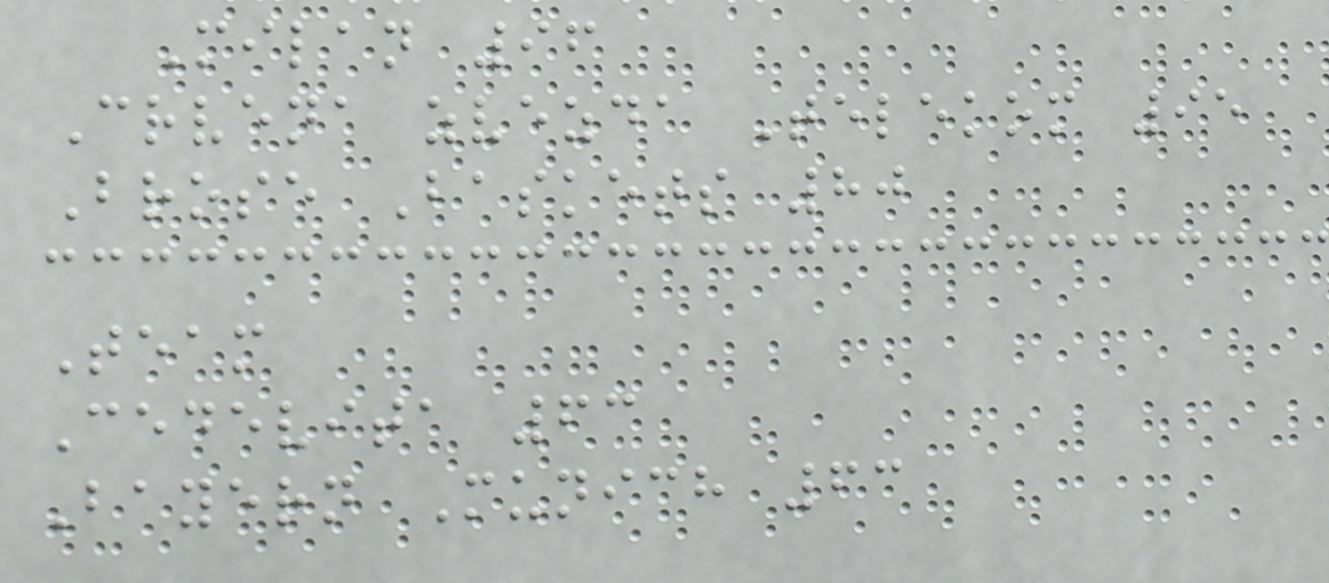Milan 96
Crvena zvezda Telekom 95
Brose Baskets 80
Team
Cedevita 63
Bayern Munich 63
